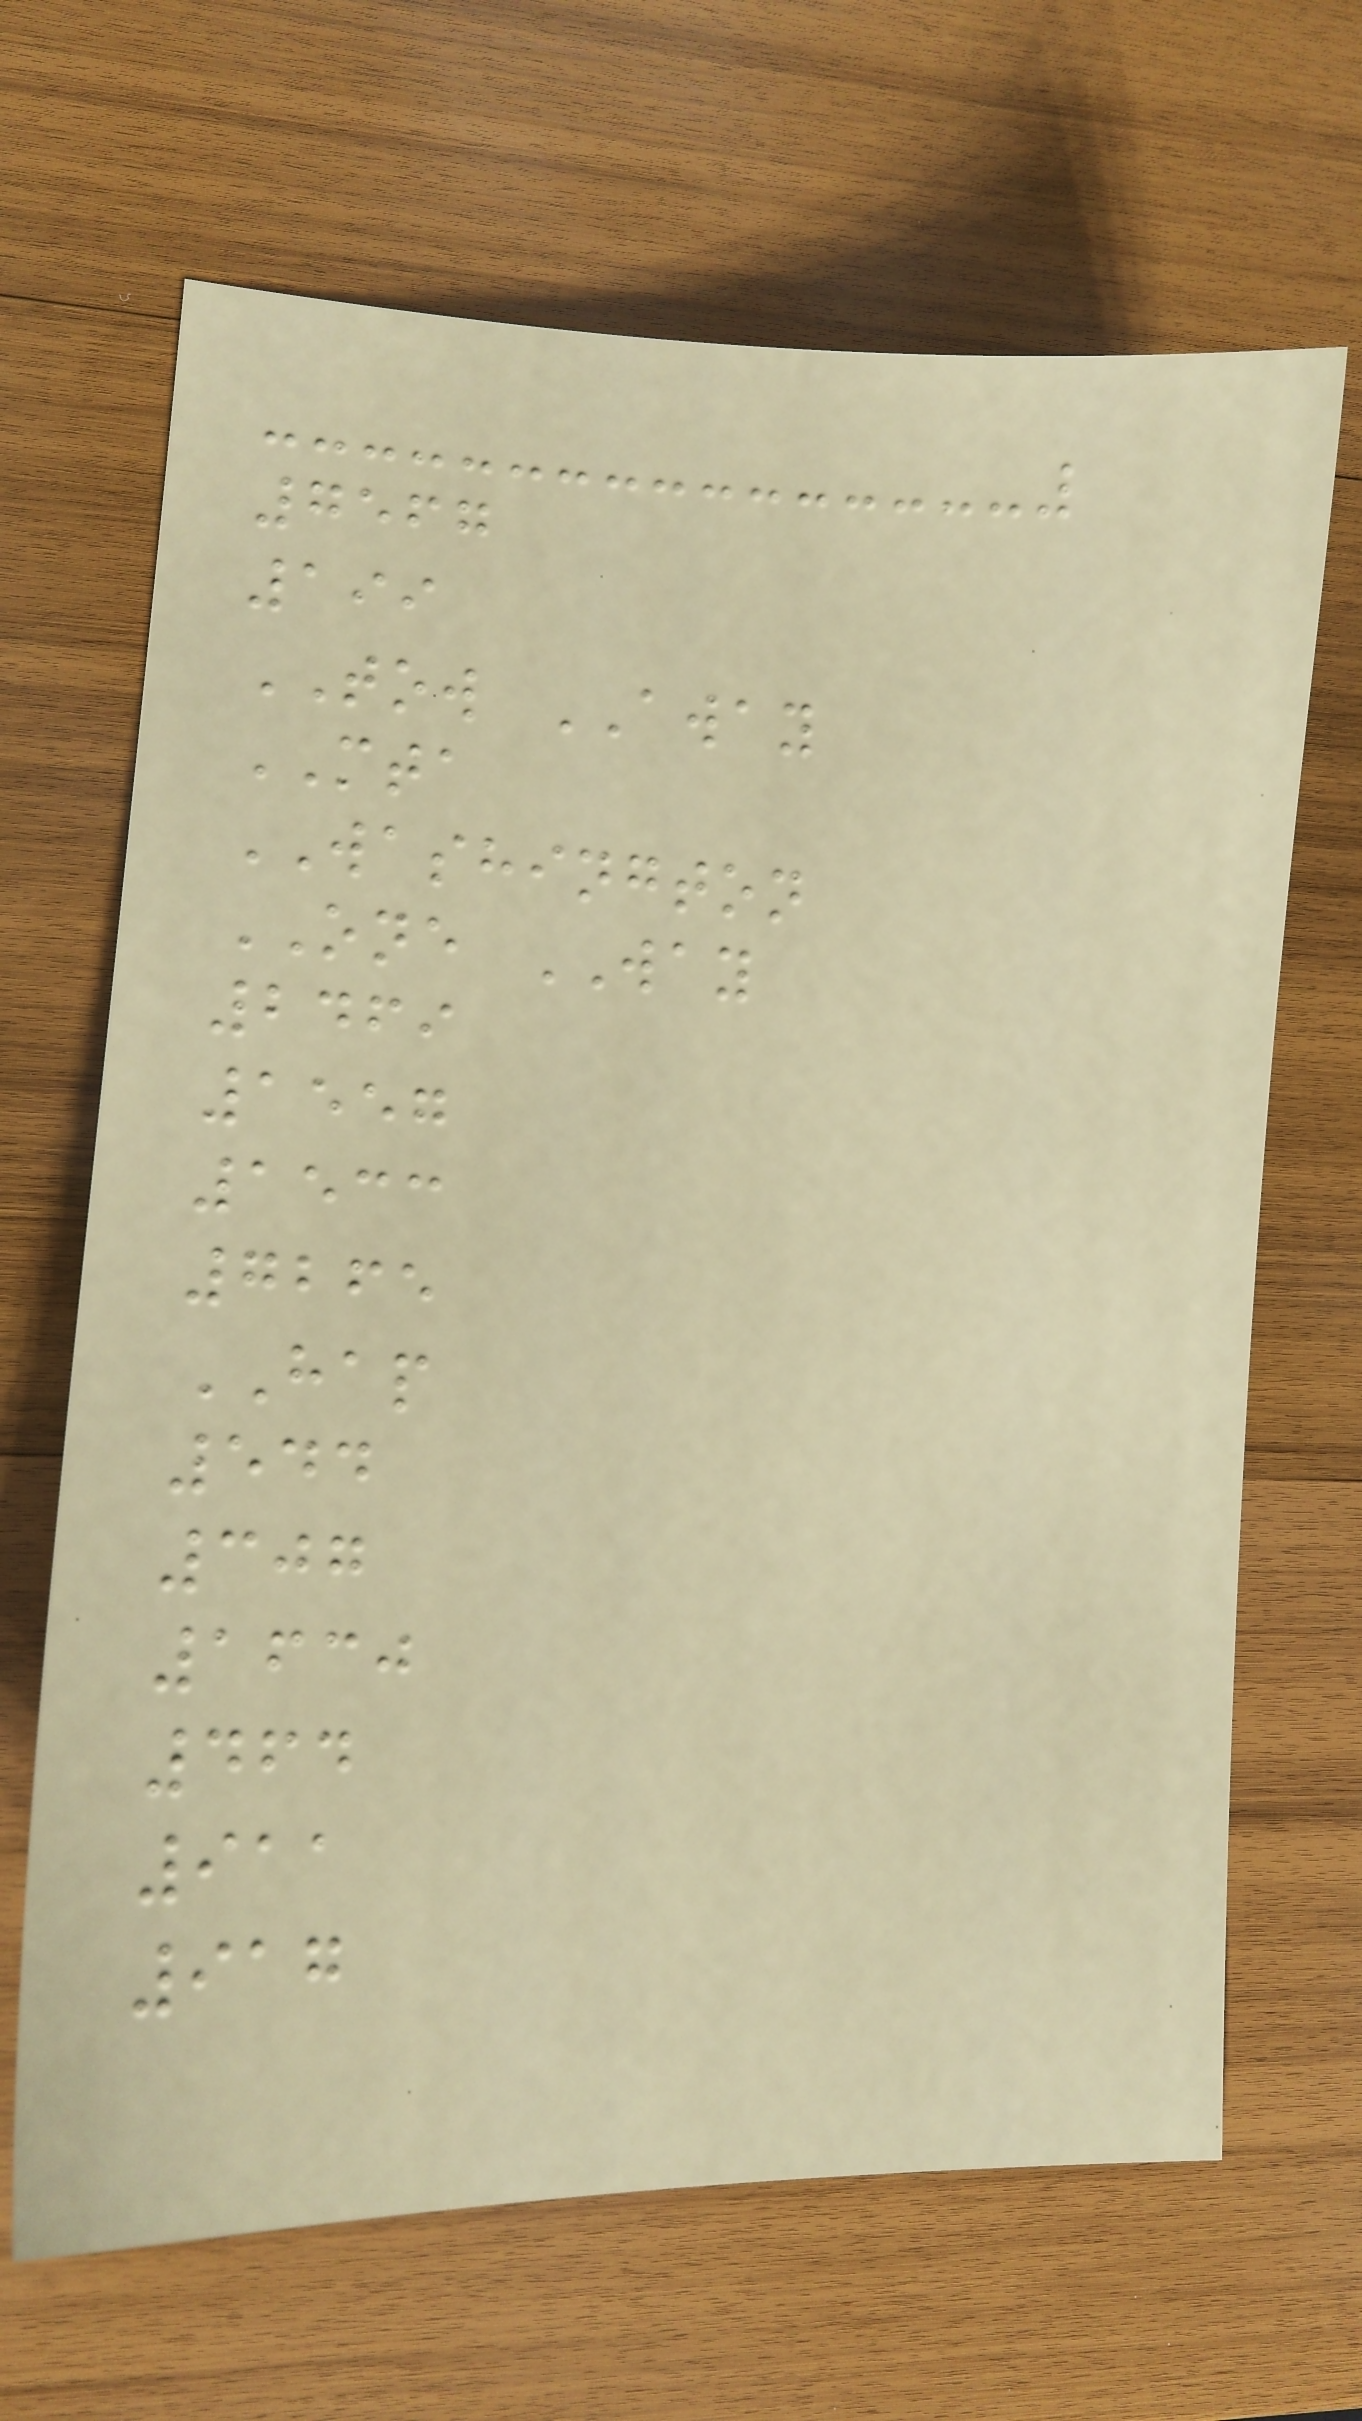7567
199
TOW AWAY
MTA
WASHINGTON
ONE WAY
2469
1557
1533
7265
HAP
544
307
1630
464
911
917
